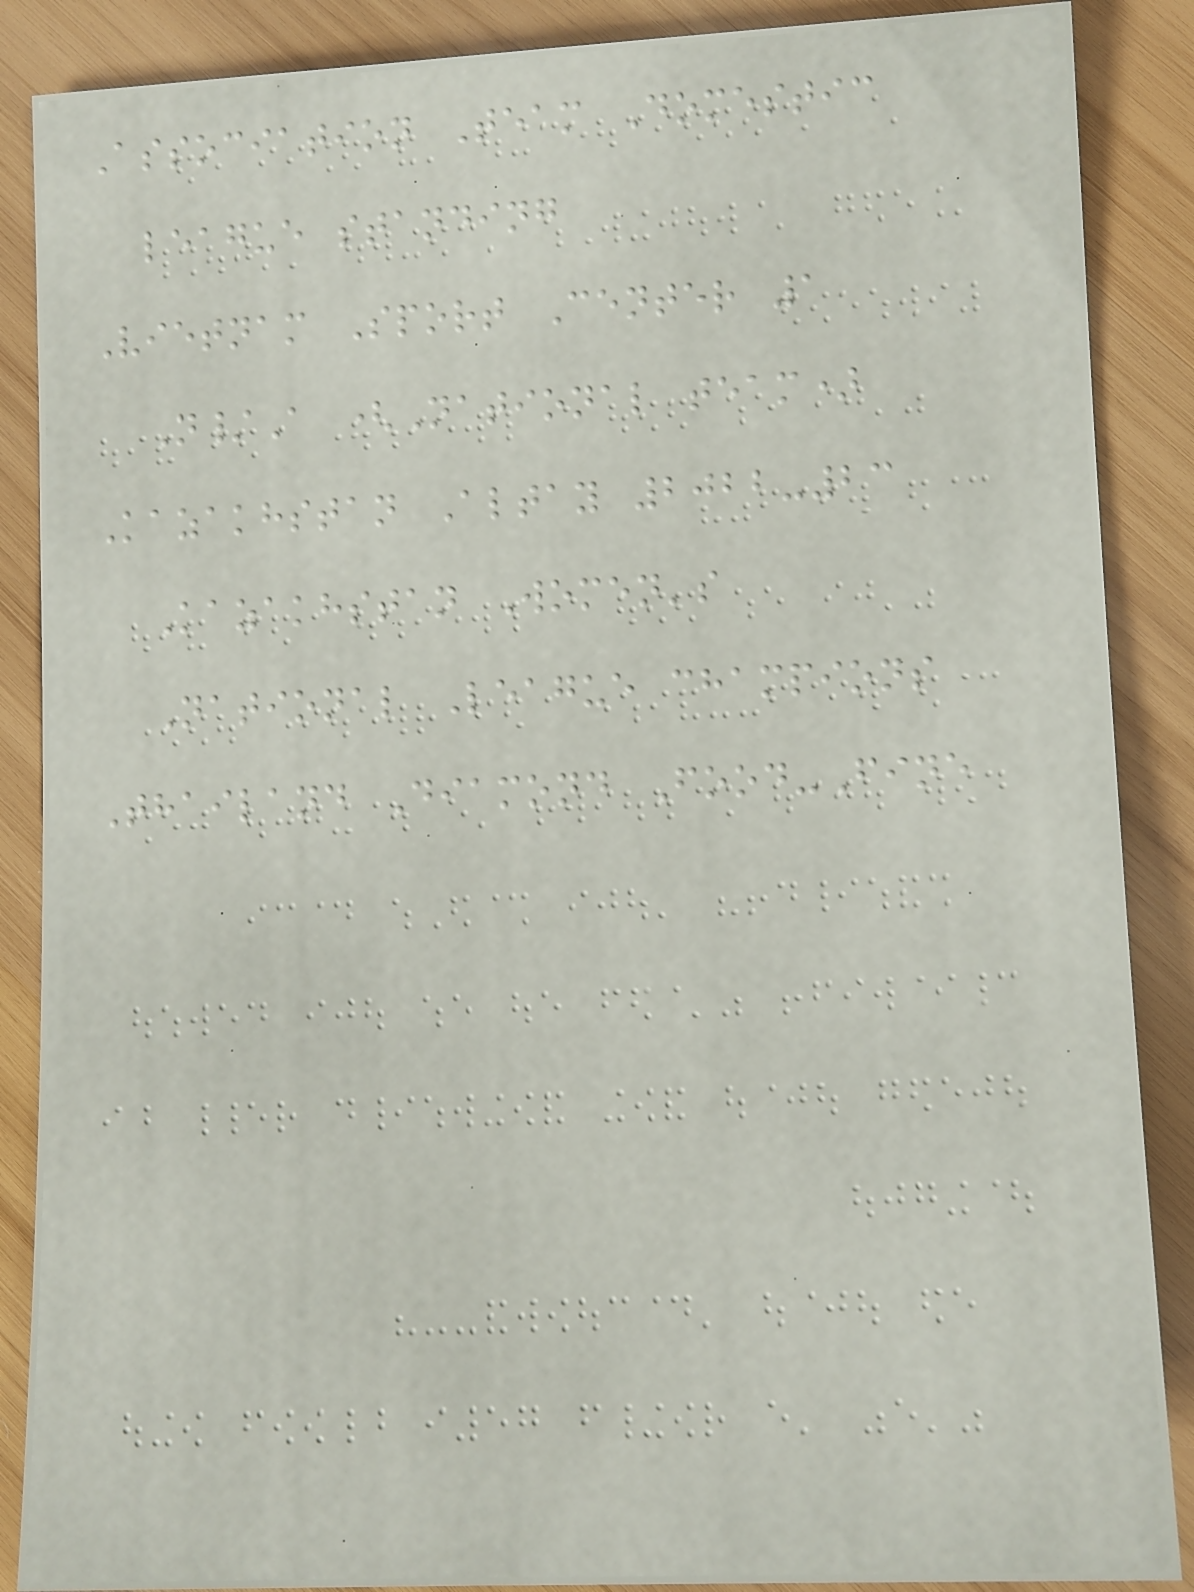Association Team Domestic
league standing
Vietnam Sport Center 1
N/A (National team)
Kazakhstan Altay 2022-23
Kazakhstan Women's
National League champions
Thailand Diamond Food-Fine
